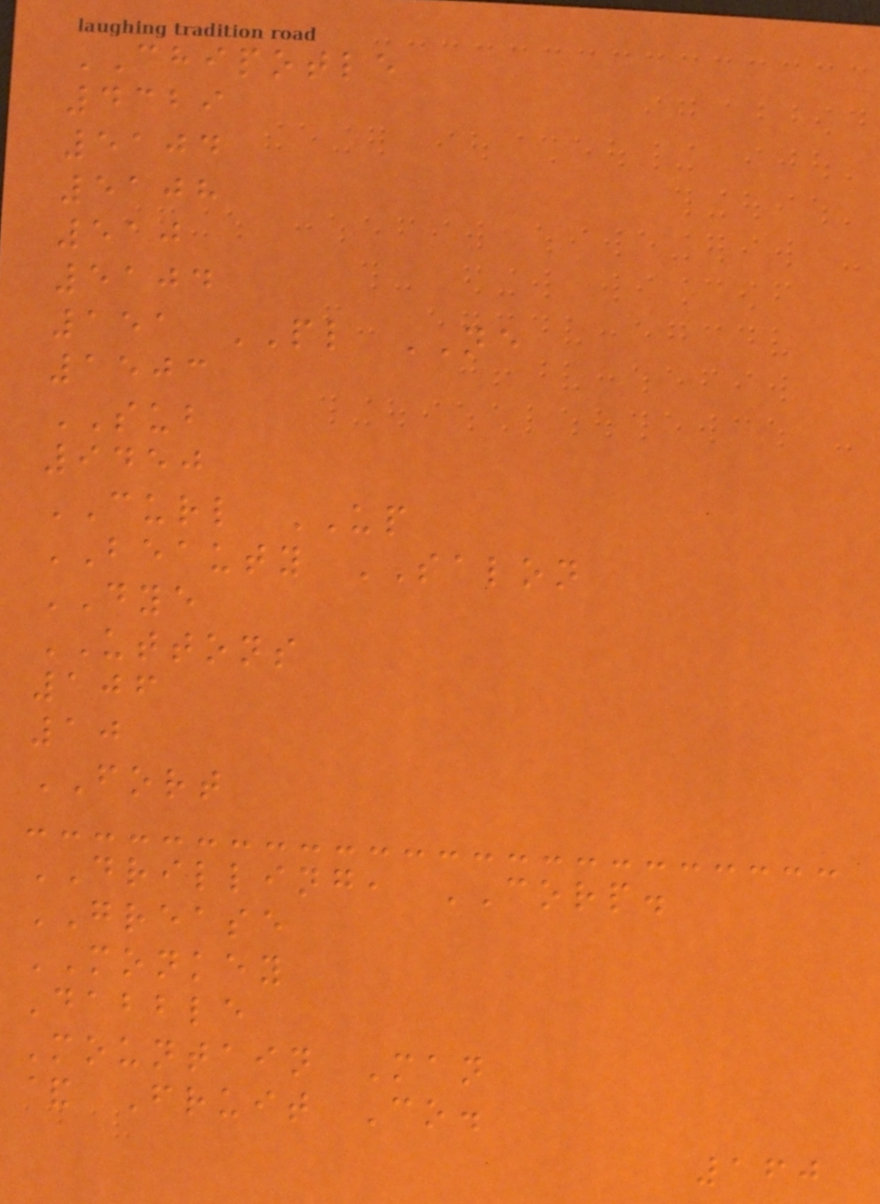CHIPOTLE
4329
5104
5108
510
5104
151 PL NE
1503
SUB
9450
CURL UP
BEAUTY SALON
DYE
UTTONS
106
10
FORT
DRILLING, CORP.
GREASE
MONKEY
Dabble
Mountain Man
& Fruit Co.
160
